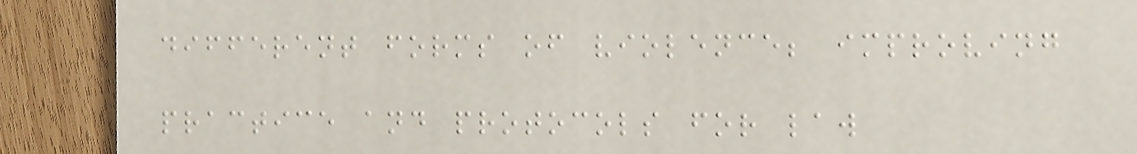different forms of violence; improving
practice and protocols for law
